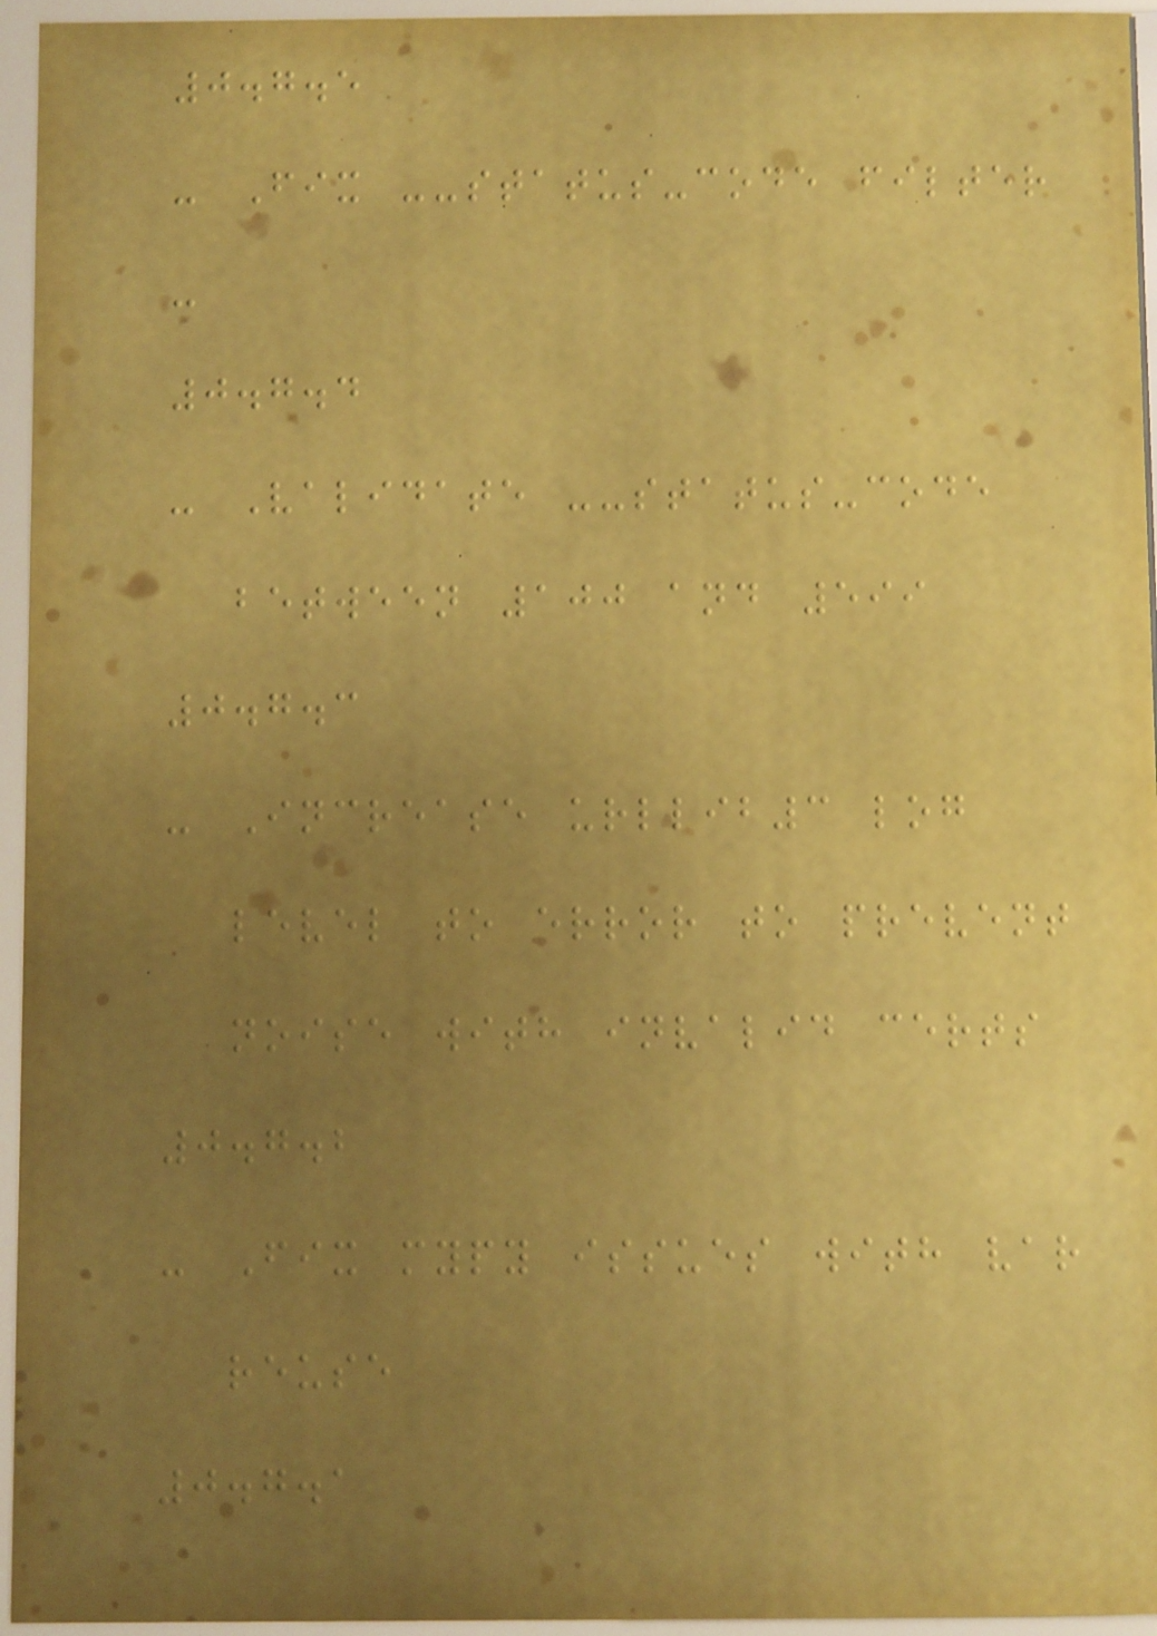0.7.5
- Fix --status-code filter
-
0.7.4
- Validate --status-code
between 100 and 599
0.7.3
- Increase urllib3 log
level to error to prevent
noise with invalid certs
0.7.2
- Fix mypy issues with var
reuse
0.7.1
